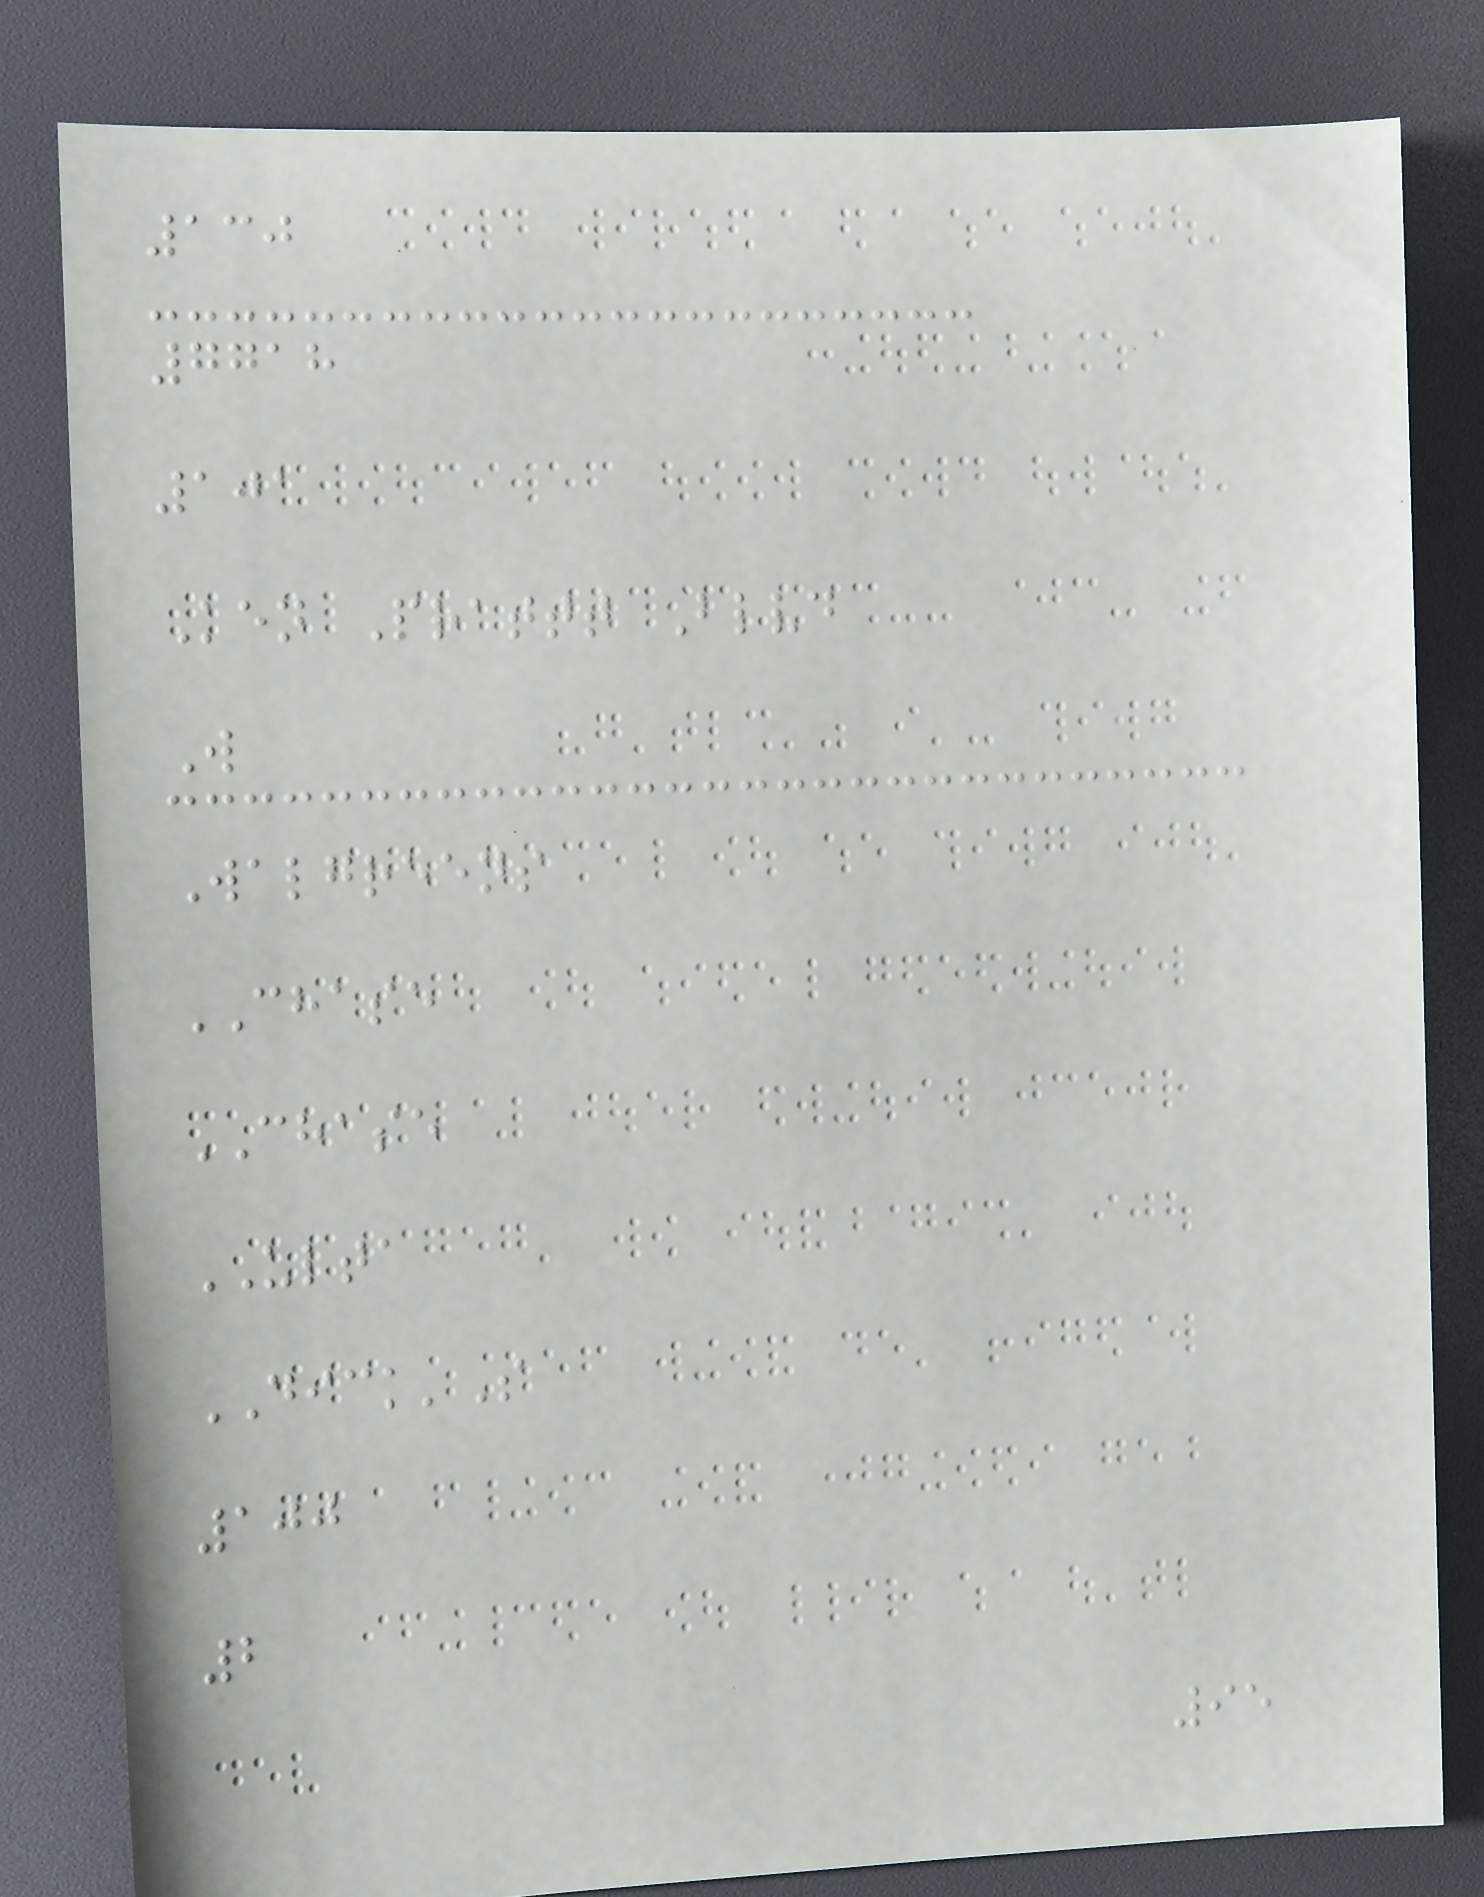130
7718
101
Ken Prattt Blvd
W
Walgreens
CHASE
CHASE
ULTA
DICK'S
100
2
95
